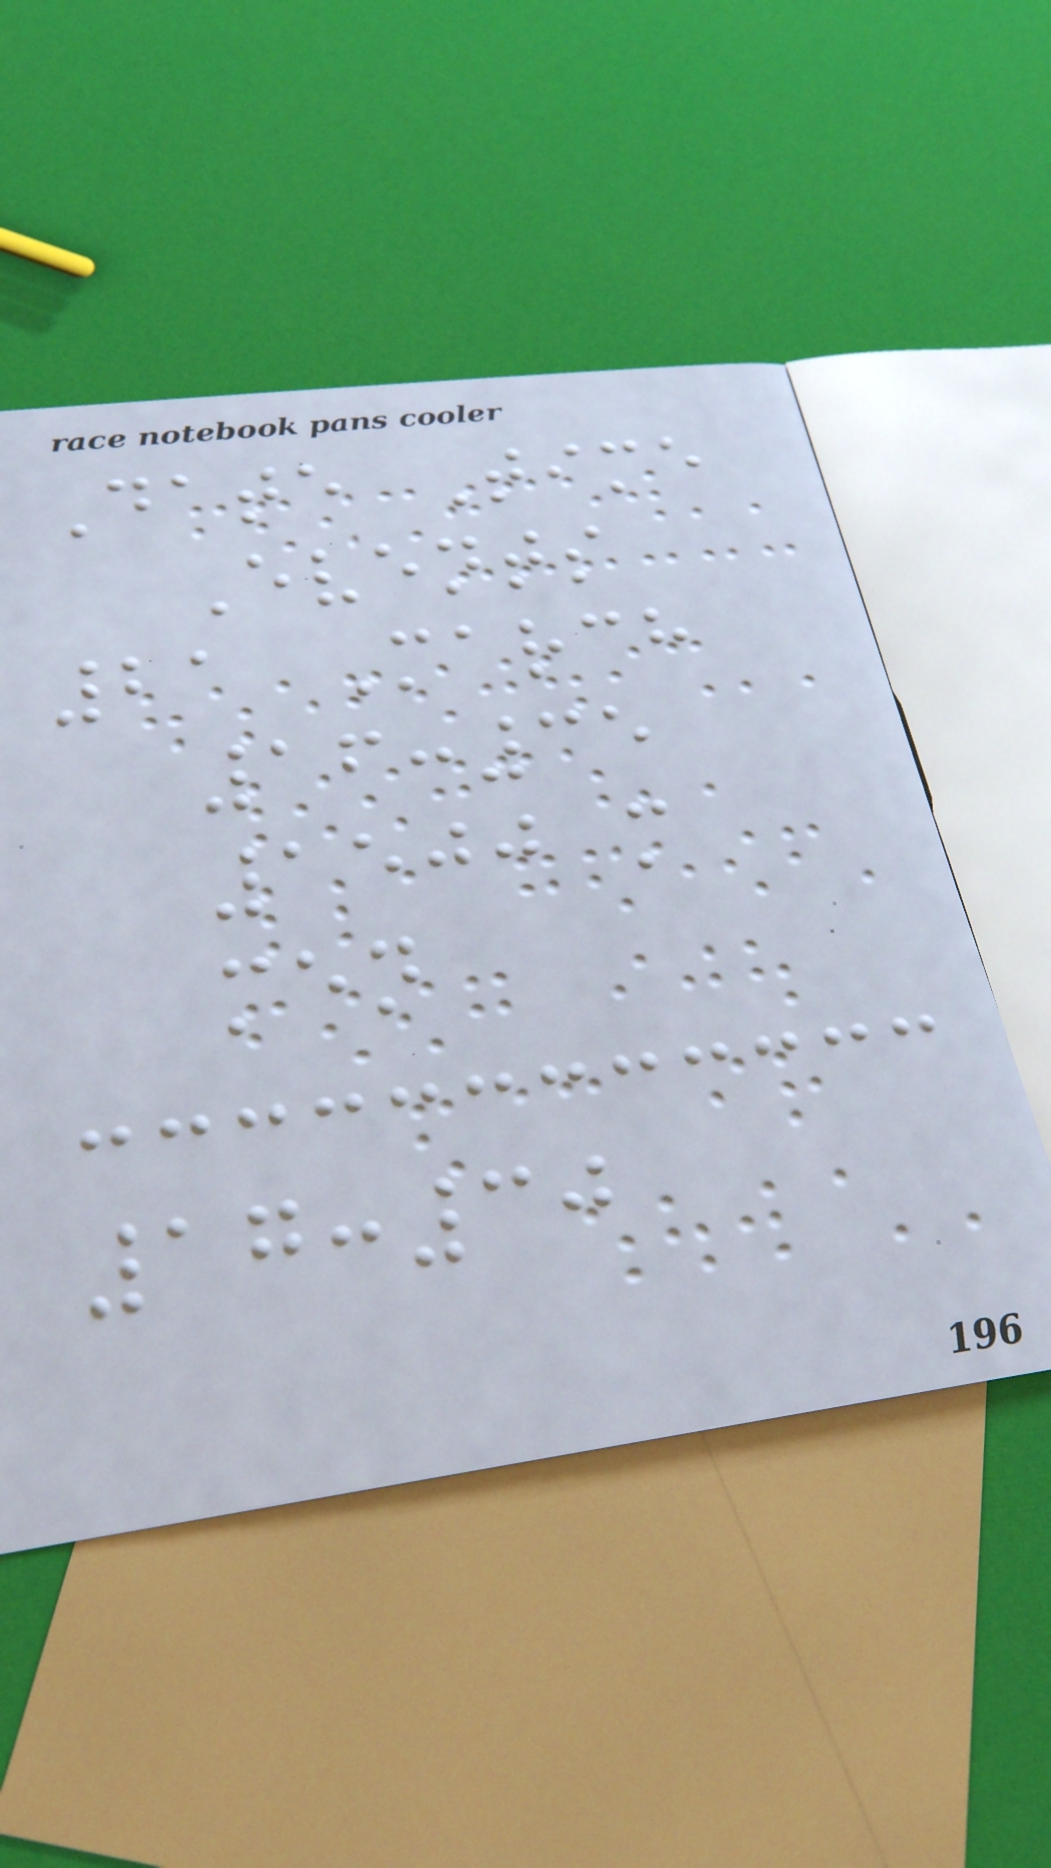Date Time
Events
21 March
16:35
1500 m
men
17:30
